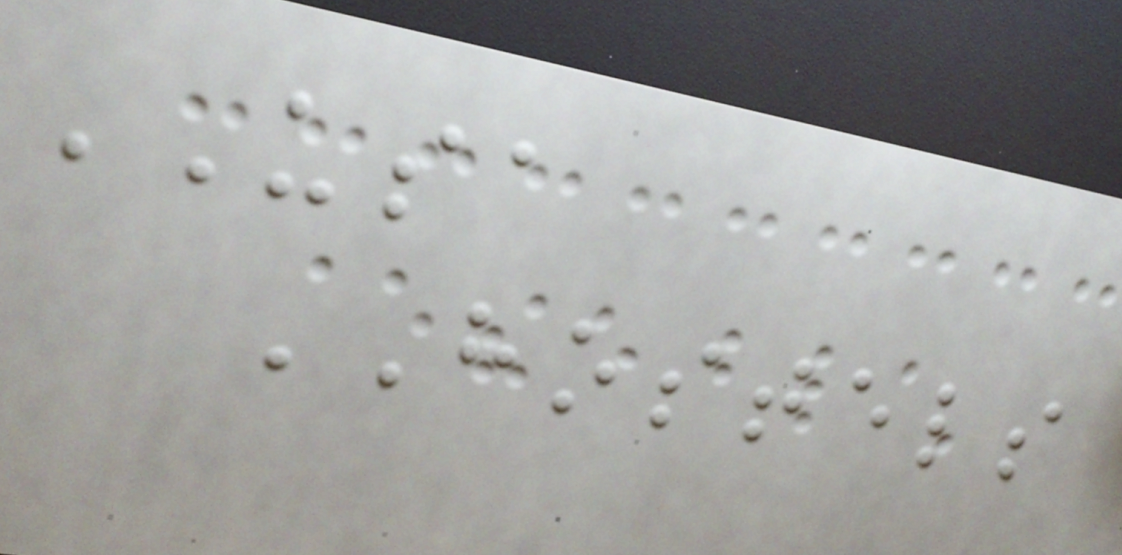USA
HOSTELS
